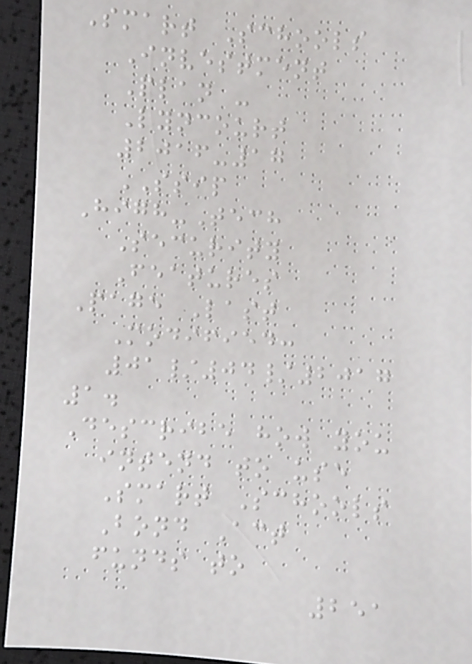Smart Schools
Investment
Plan -
Lyncourt
2016-17
SSIP
High-Tech
Security
Features
Page Last
Modified:
01/04/2017
1.
Describe how you
intend to use
Smart Schools
Bond Act
funds to
251
